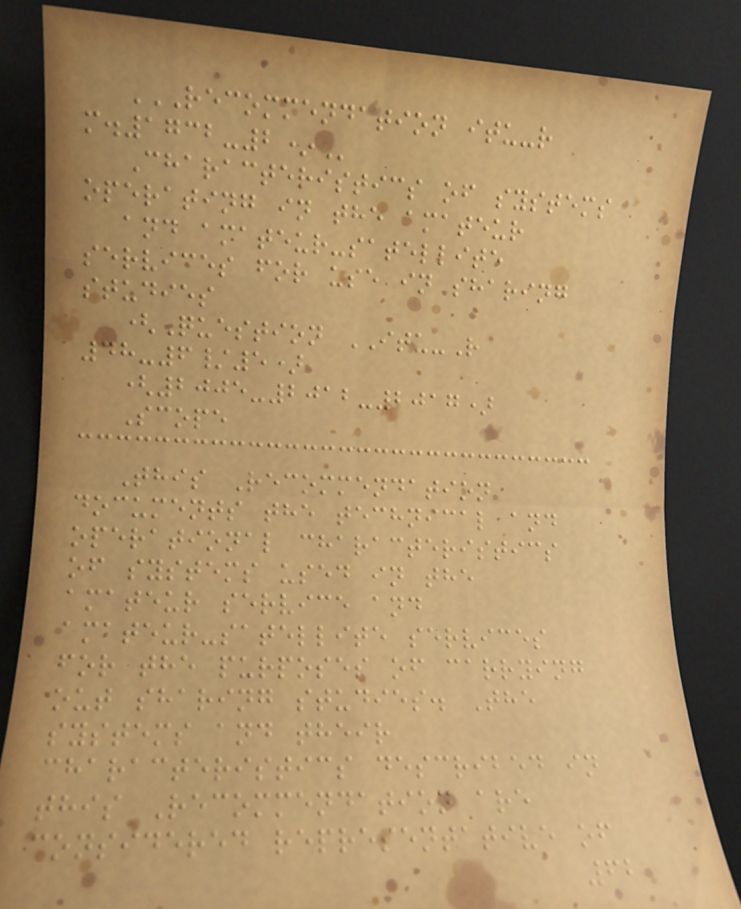RECOMMENDATION ITU-R
M.1732-2*
Characteristics of systems
operating in the amateur
and amateur-satellite
services for use in sharing
studies
(Question ITU-R
48-6/5)
(2005-2012-2017)
Scope
This Recommendation
documents the technical and
operational characteristics
of systems used in the
amateur service and
amateur-satellite services
for the purposes of carrying
out sharing studies. The
systems and their
characteristics described in
this Recommendation are
considered representative of
62
